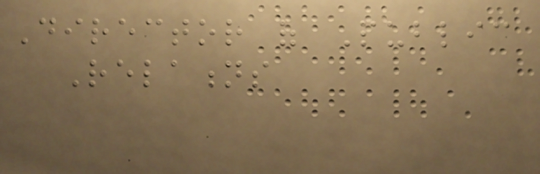Director of Public
Relations
